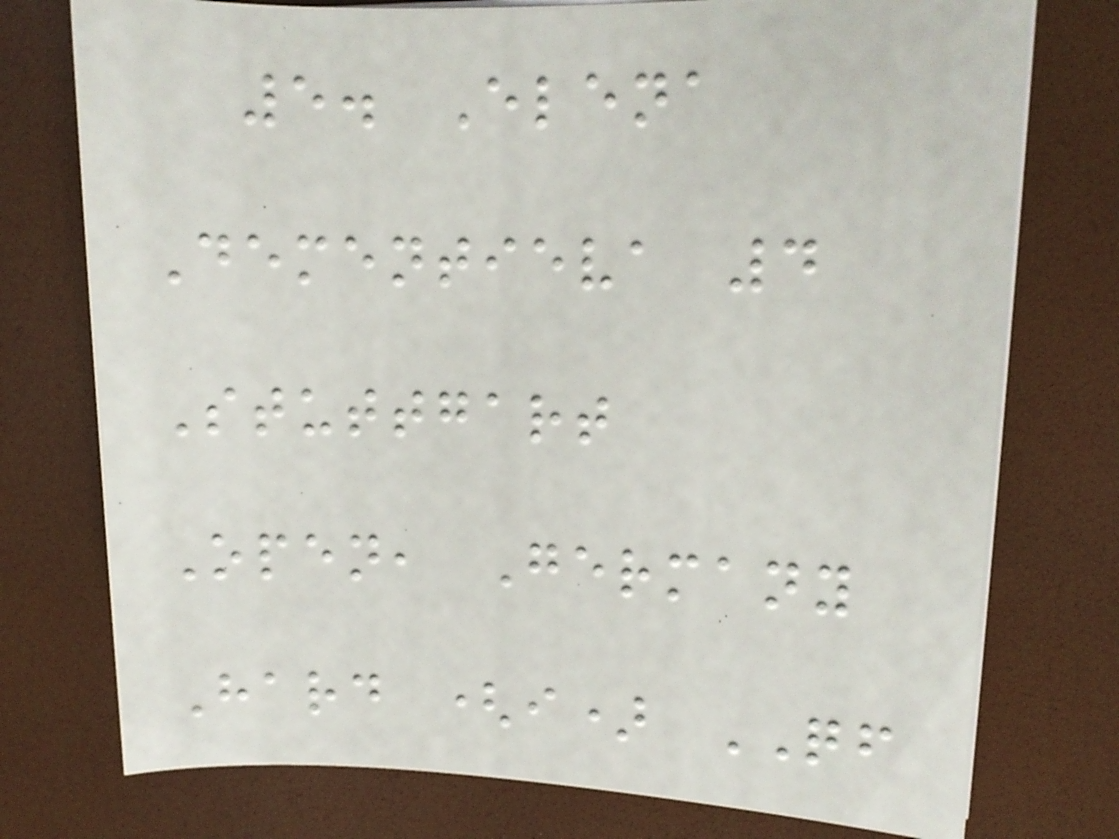5. Elena
Dementieva 4
Stuttgart
Open, Germany
Hard (i) QF
